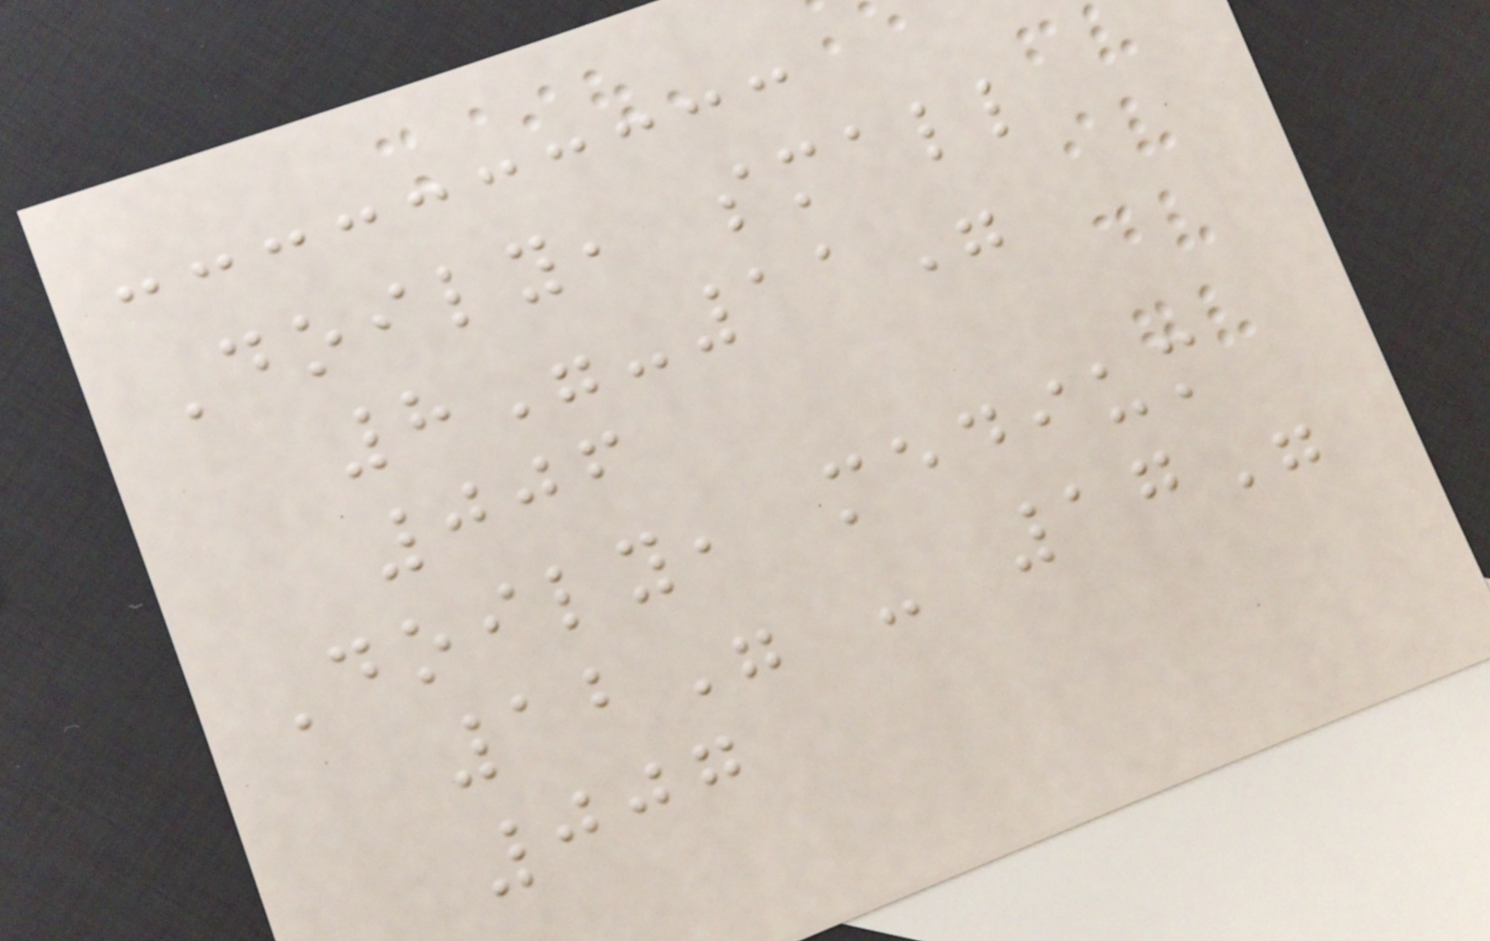Doily, small
8"-11"
006
Doily, medium
12" - 17"
007
